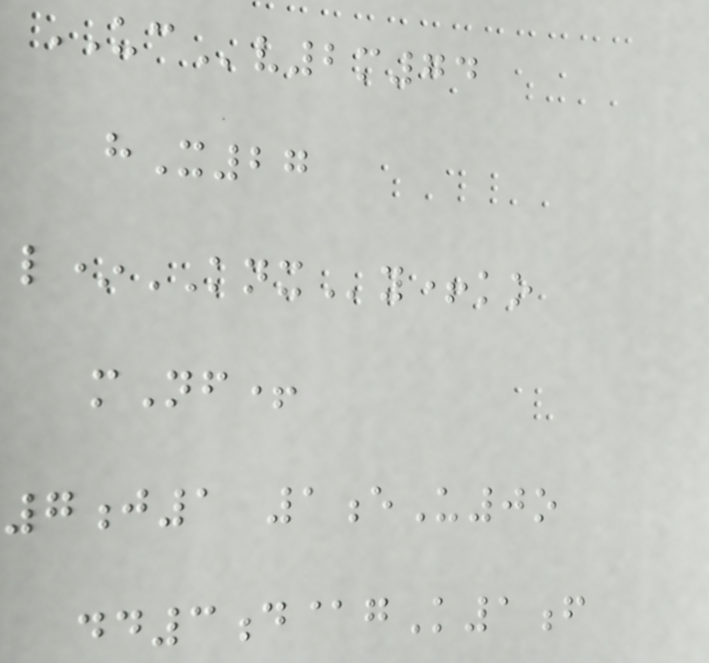UCv2m74
hX27
l*KNXy+ko
mNf+
7j1 1eU0o
dd3d@gK1f
